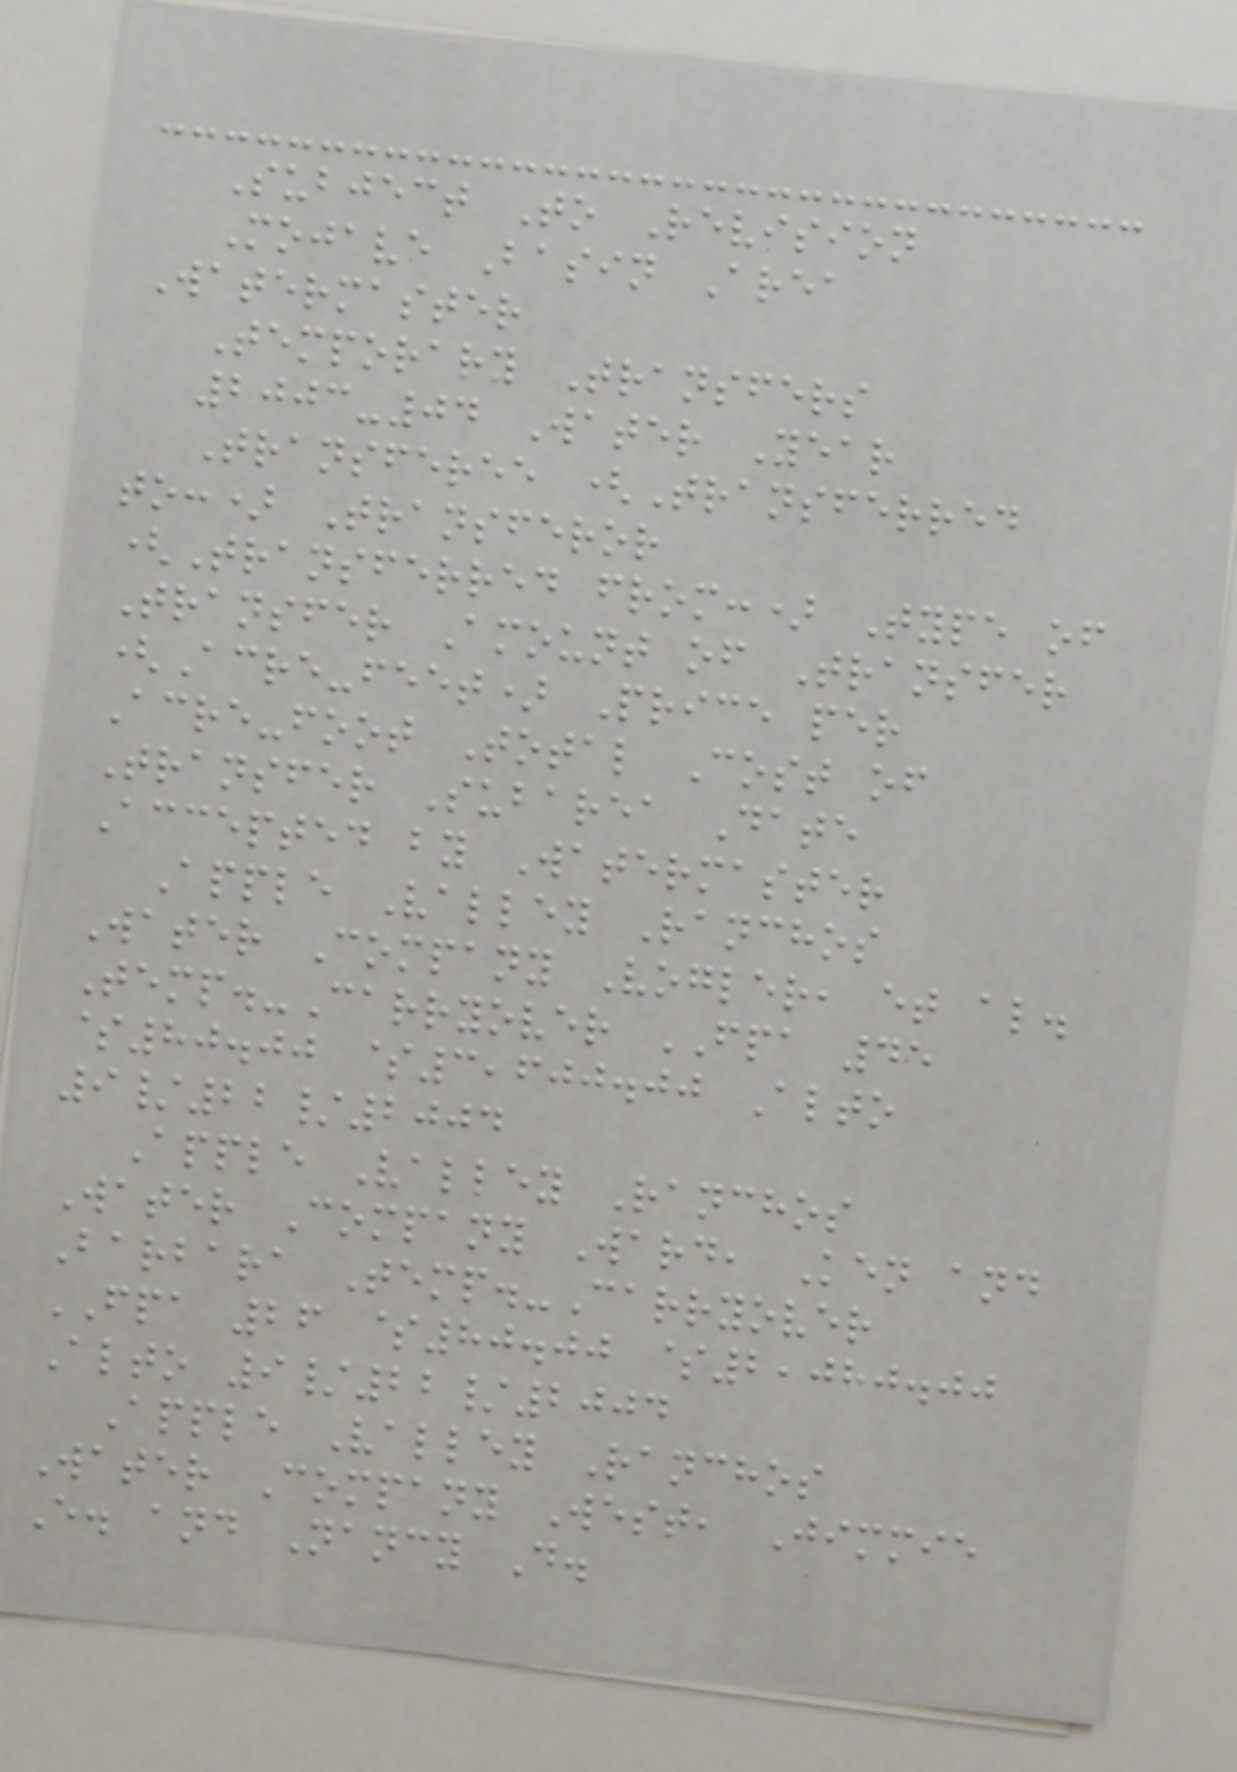Subject To Revision
Mojave Basin Area
Watermaster
Temporary Transfers
2003-04 Water Year
Transferee (Transferred
to:) Transferor
(Transferred from:) Type of
Transfer Amount of Transfer
(Acre-feet) Price per
Acre-foot Total Cost of
Transfer Subarea Date
Accepted by Watermaster
Apple Valley Ranchos
Water Company Vogler, et al.
Temp.-Carryover FPA 45
$80.00 $3,600.00 Alto
9/22/2004
Apple Valley Ranchos
Water Company Ward, Ken and
Barbara Temp.-Carryover
FPA 26 $80.00 $2,080.00
Alto 9/22/2004
Apple Valley Ranchos
Water Company West, Jimmie
E. and Nancy D.
